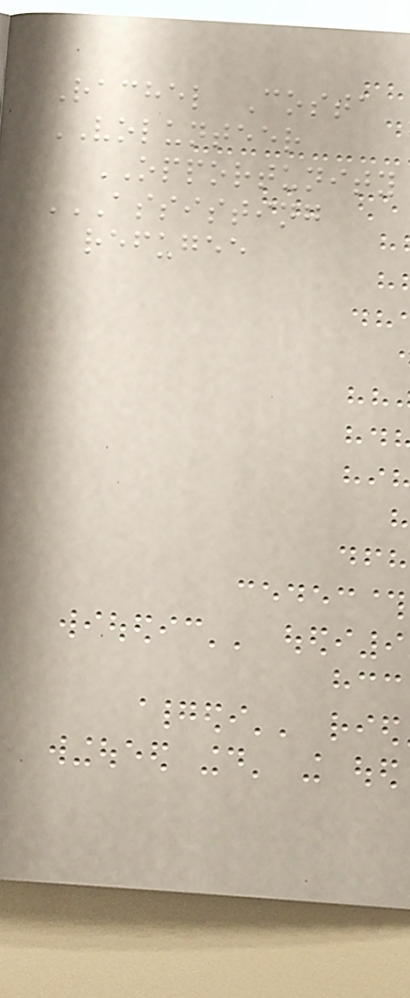Rachel Costa
VOLUNTEER
OPPORTUNITY
ASSISTING
REFUGEE
